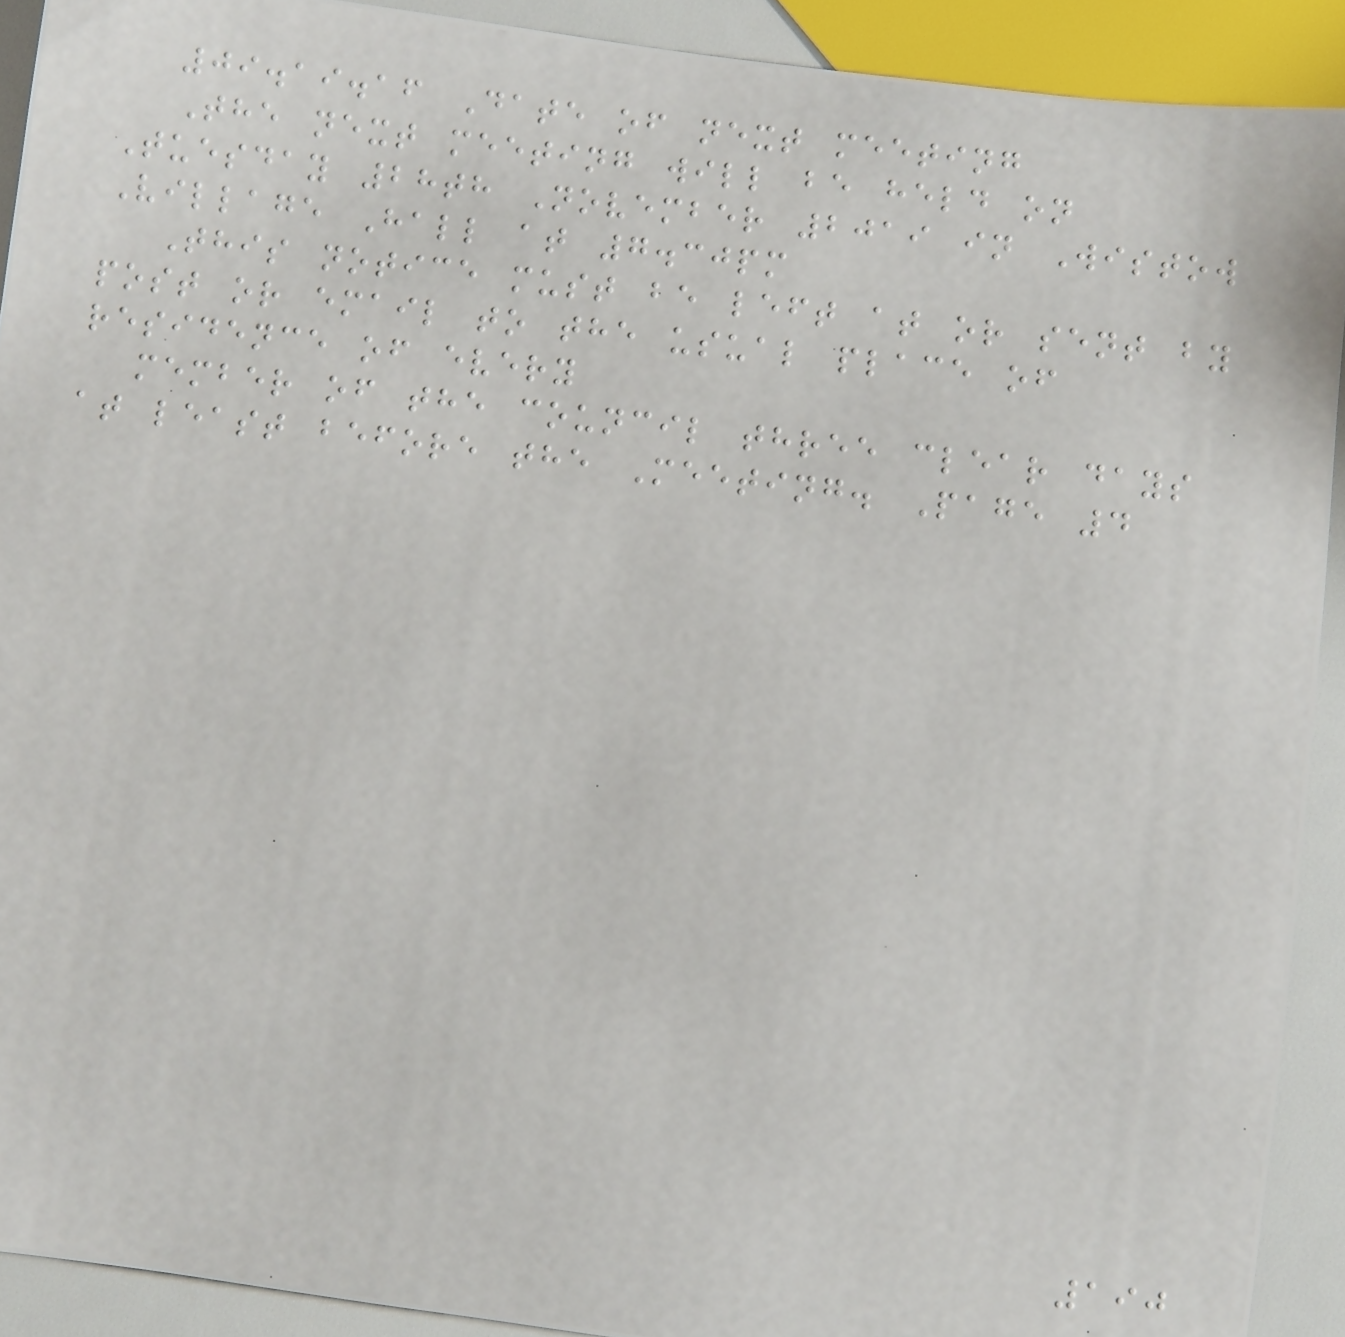09.19.16 Date of next meeting
The next meeting will be held on
Tuesday 28th November 2019 in Wistow
Village Hall at 7.30pm
This notice must be left at or sent by
post or email to the usual place of
residence of every
member of the council three clear days
at least before the Meeting. Page 4
190
